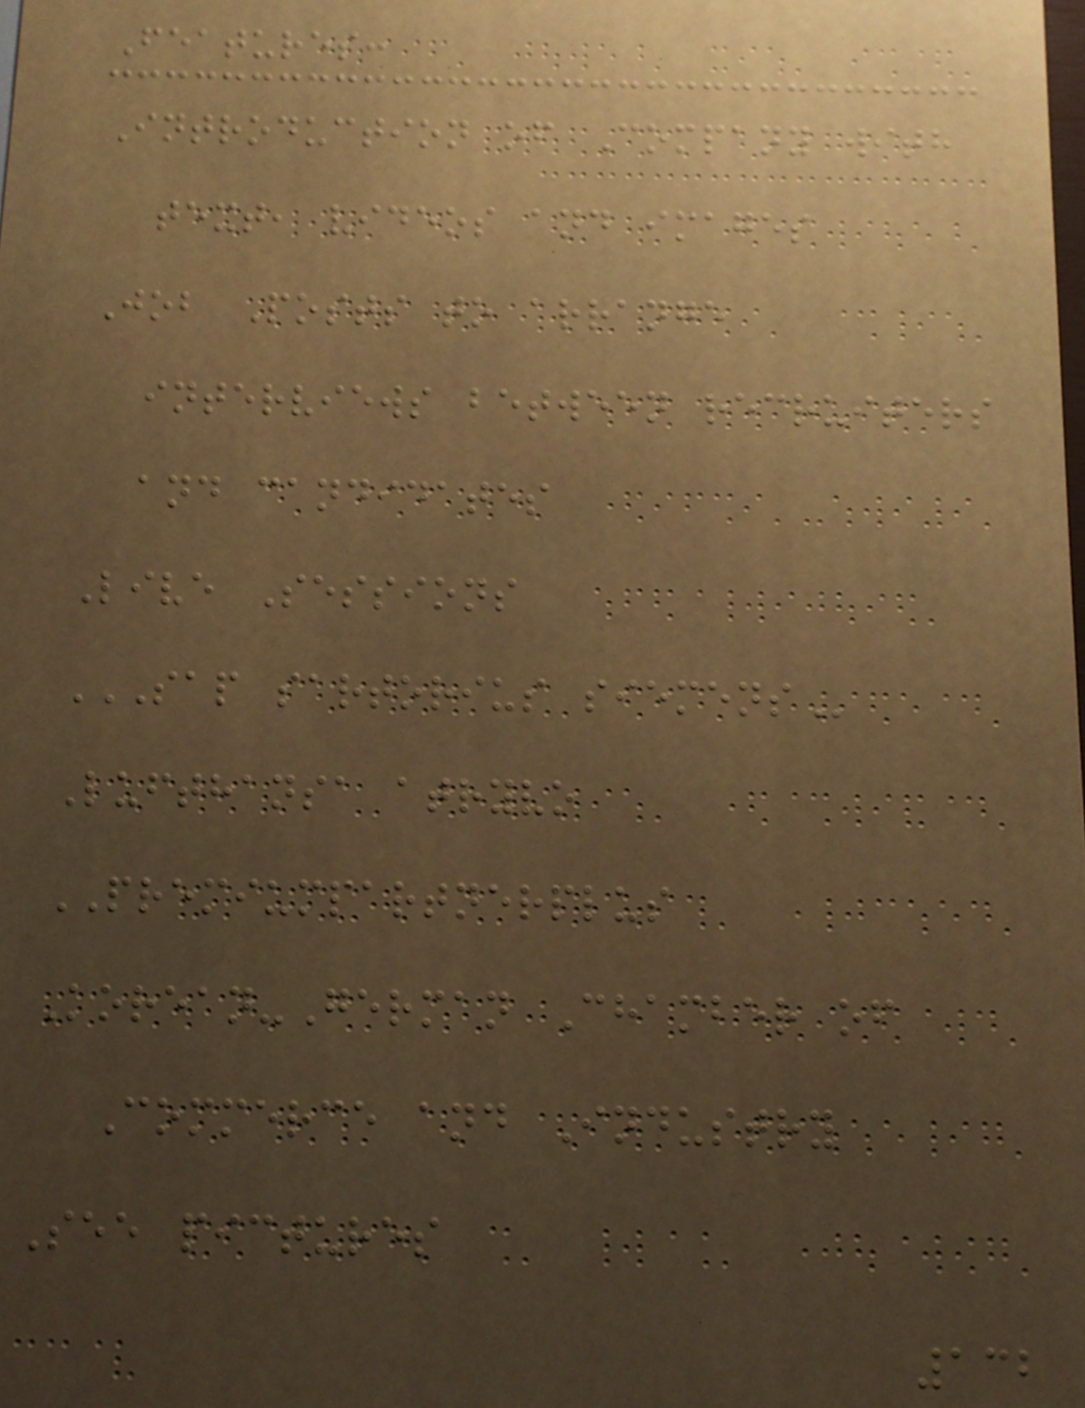Features:
Introduction of Company with
text, videos and images
Job Posts to arrange
interviews between recruiters
and candidates
Live Sessions
SAP SARTORIUS SIEMENS
Lufthansa atryvo
PREMIUMPARTNERPLUS
Korean-German Chamber of
Commerce and Industry
See pictures
132
